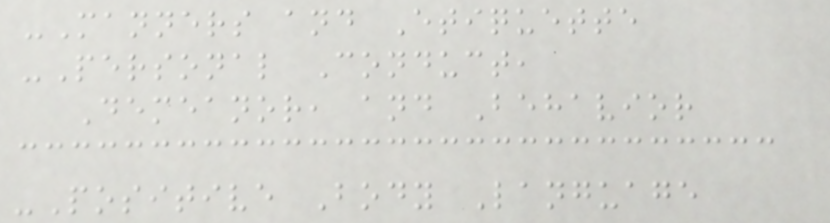-Manners and Etiquette
-Personal Conduct,
Demeanor, and Behavior
-Positive Body Language
